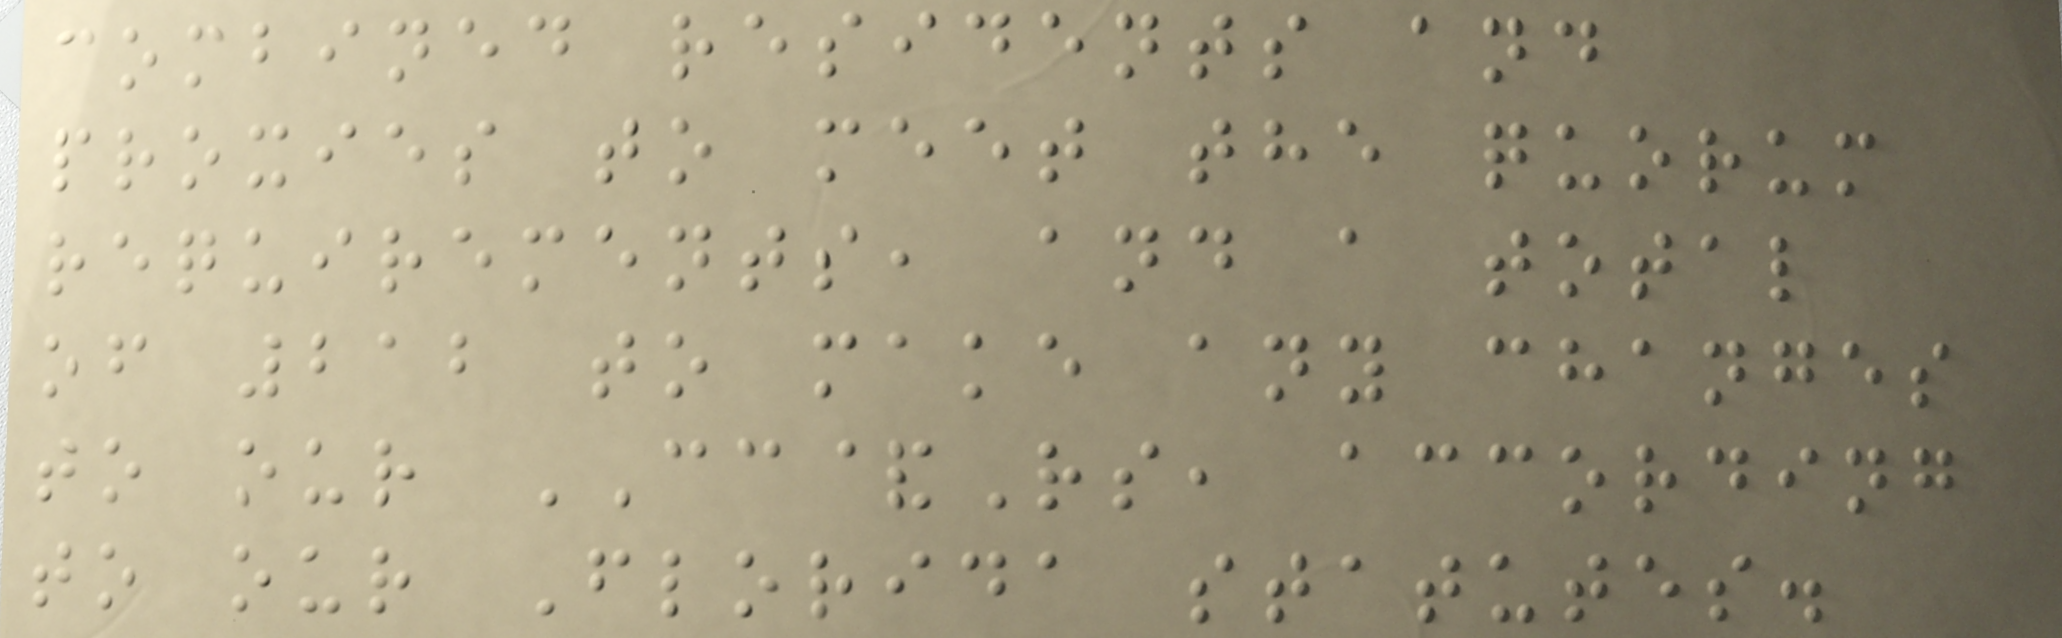combined residents and
proxies to meet the quorum
requirements, and a total
of 212 to make any changes
to our CC&Rs, according
to our Florida statutes.
